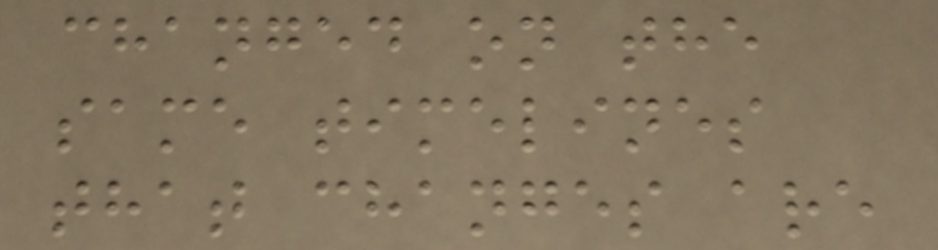changed on the
same timelines
that changes are
